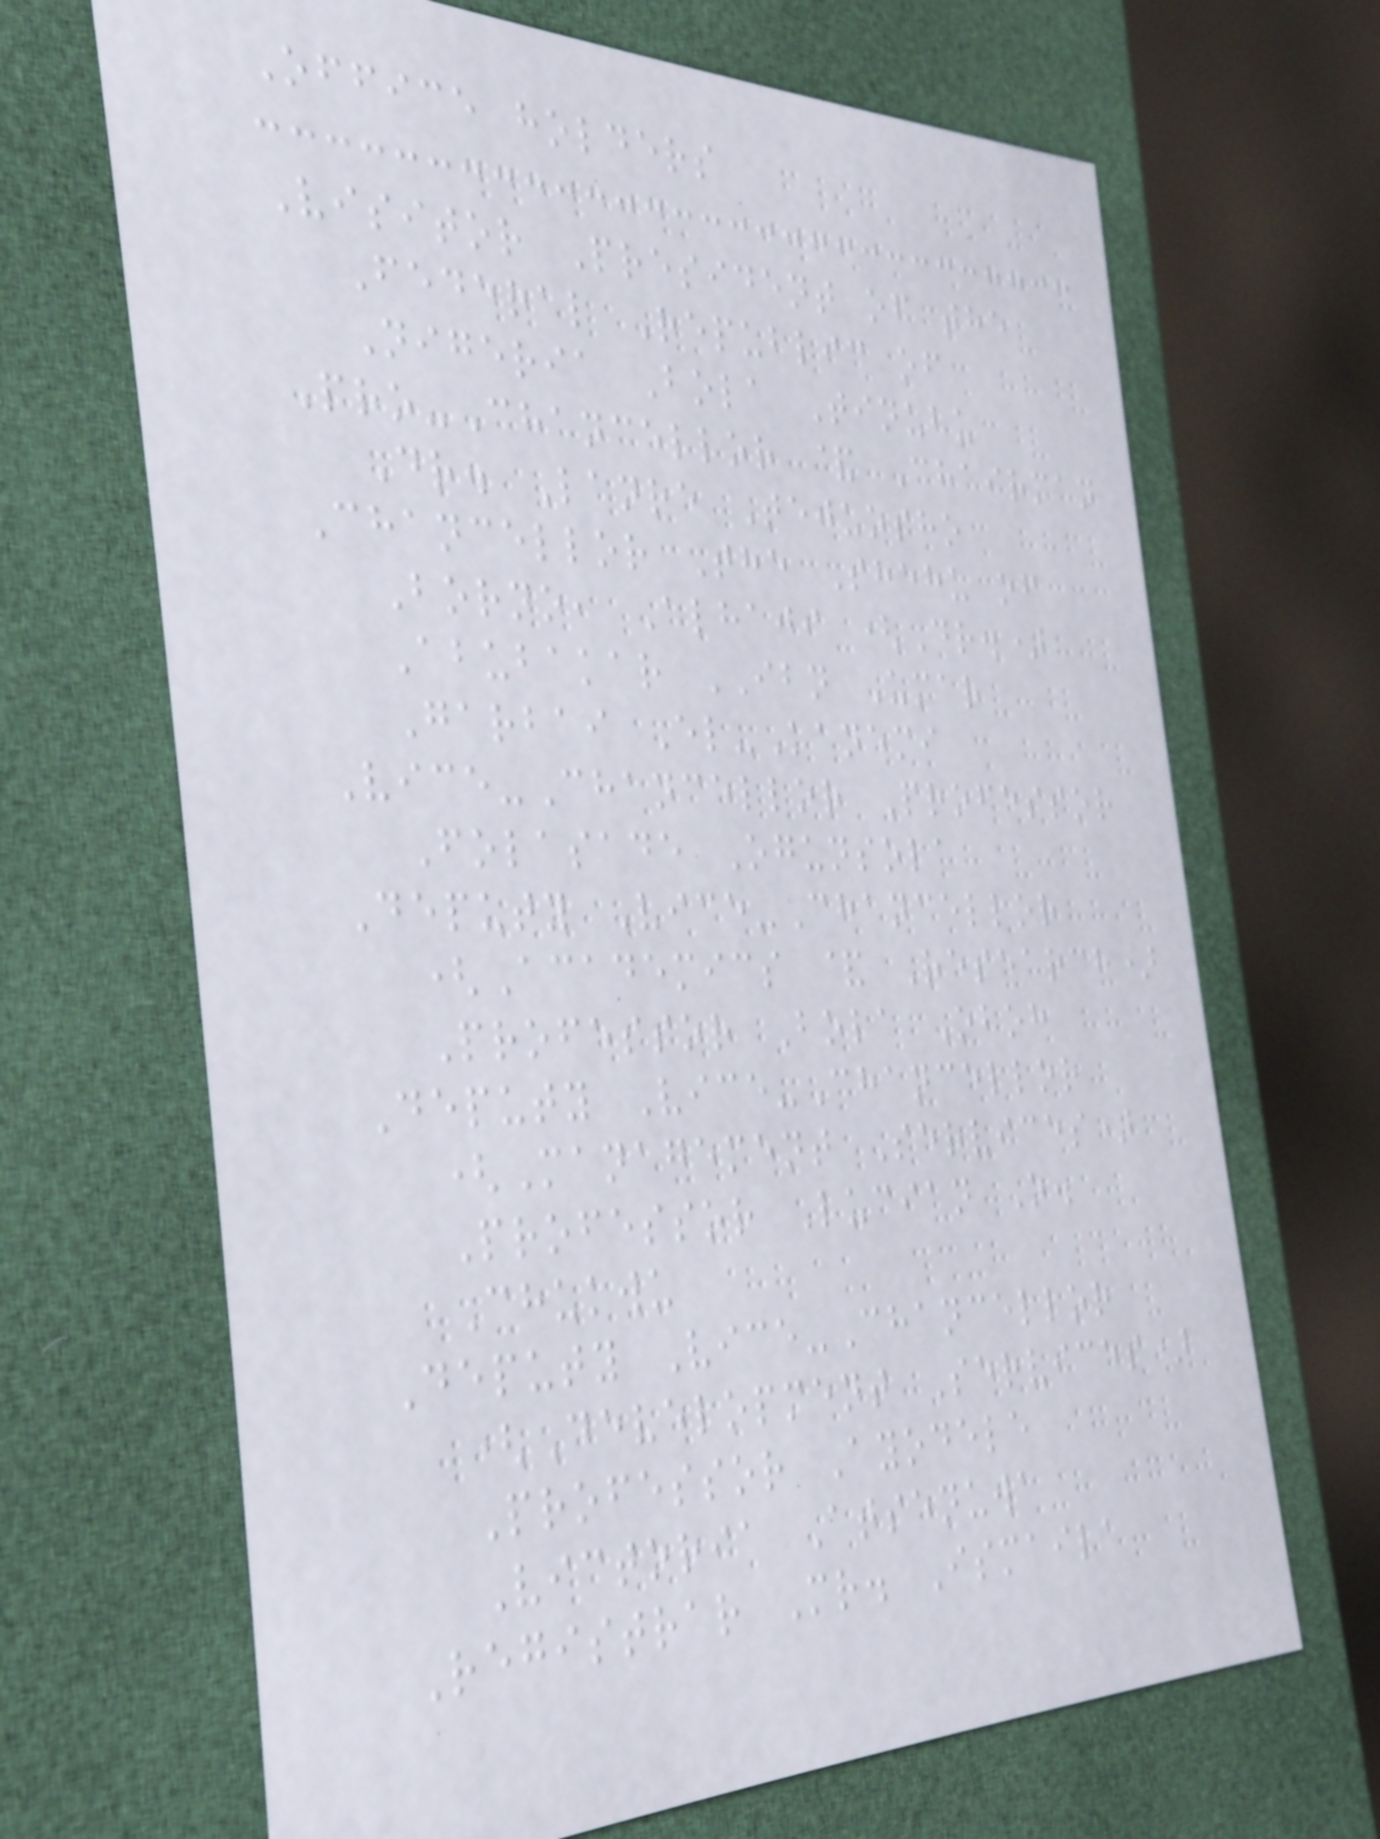Office holders
Visitor President of the
Federal Republic of
Nigeria Bola Tinubu
Pro-Chancellor & Chairman
Dr. Lanre Tejuosho
Chancellor The Shehu of
Borno, Alhaji (Dr.)
Abubakar IBN Umar
Garbai El-Kanemi
Vice-Chancellor Professor
Folasade Ogunsola
Deputy Vice-Chancellor
(Academics & Research)
Professor Bola Oboh
Deputy Vice-Chancellor
(Management Services)
Professor Lucian O.
Chukwu
Deputy Vice-Chancellor
(Development Services)
Professor Ayodele
Victoria Atsenuwa
Registrar Mr. Ismaila
